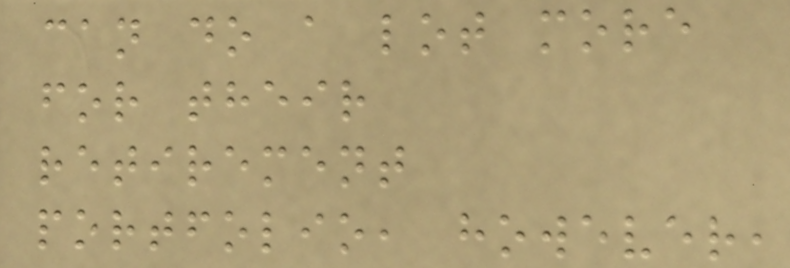can do a lot more
for their
retirement
portfolio, however,
